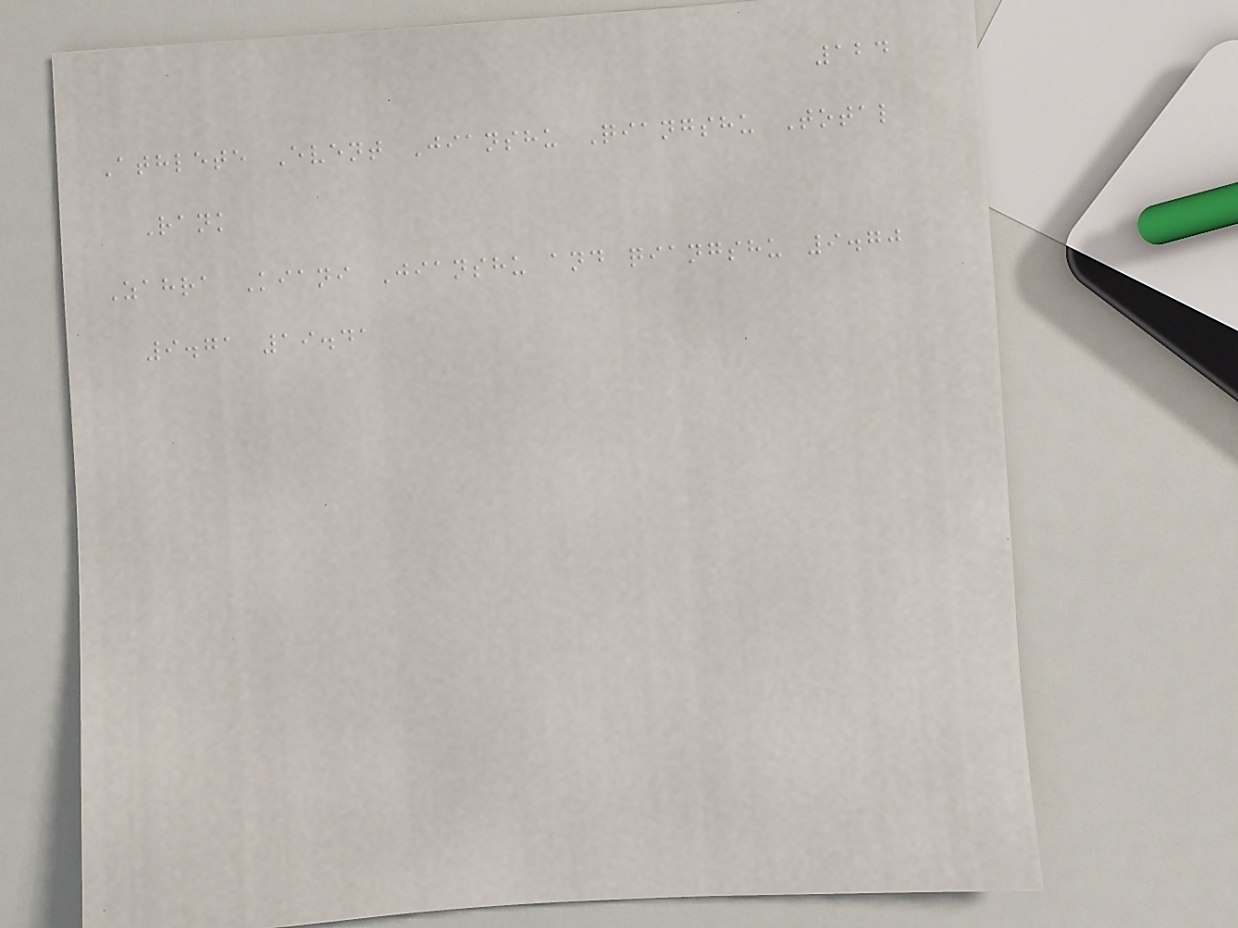124
Athlete Event Jianshu Qiangshu Total
Rank
Zahra Kiani Jianshu and qiangshu 9.70
9.71 19.41
